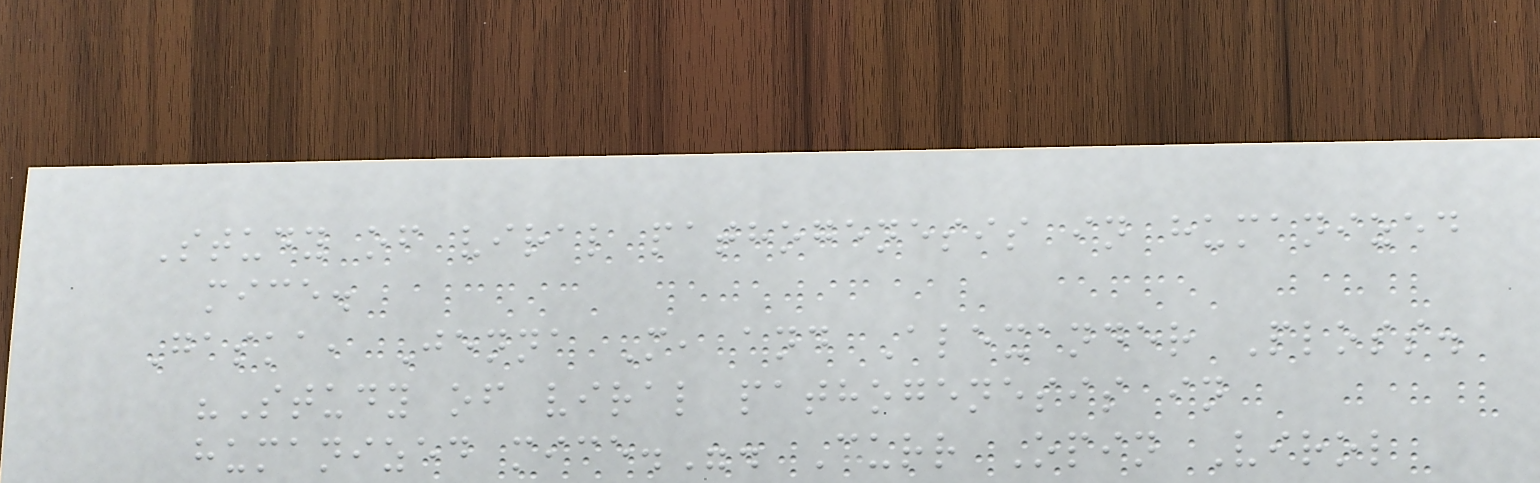Study of viral pathogenesis in humanized
mice.
Gaska, Jenna M, and Alexander Ploss.
"Study of viral pathogenesis in
humanized mice.". Curr Opin Virol
